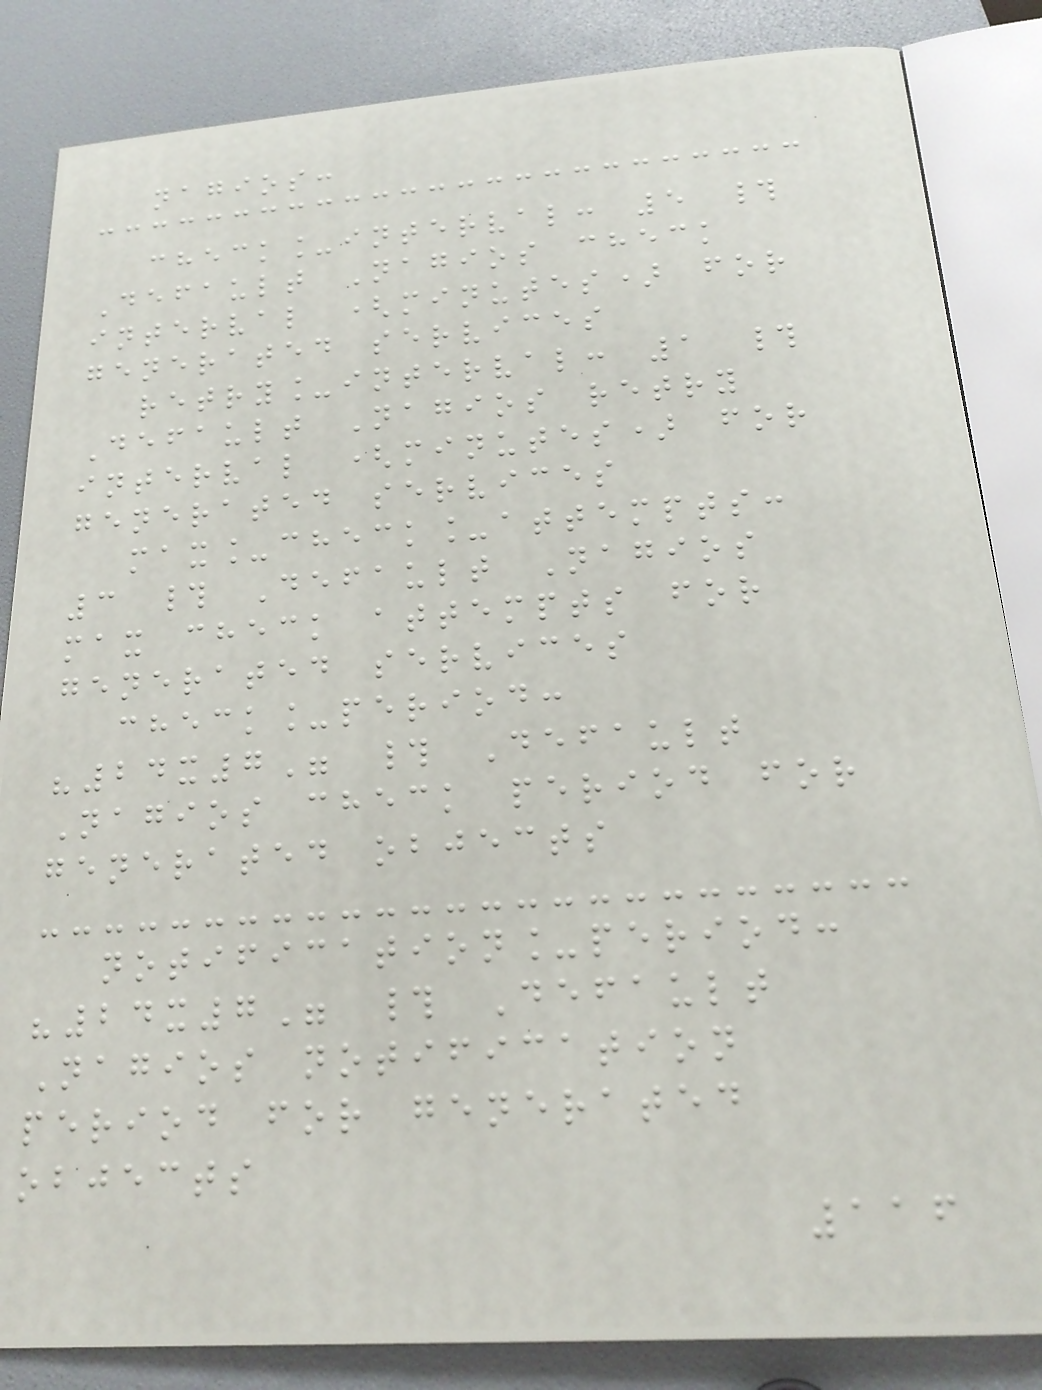nagios:
check_interval: 5 #
Default Nagios check
interval (minutes) for
generated services
retry_interval: 1 #
Default Nagios retry
interval (minutes) for
generated services
max_check_attempts:
3 # Default Nagios
max check attempts for
generated services
check_period:
"24x7" # Default
Nagios check period for
generated objects
notification_period:
"24x7" # Default
Nagios notification
period for generated
objects
116
